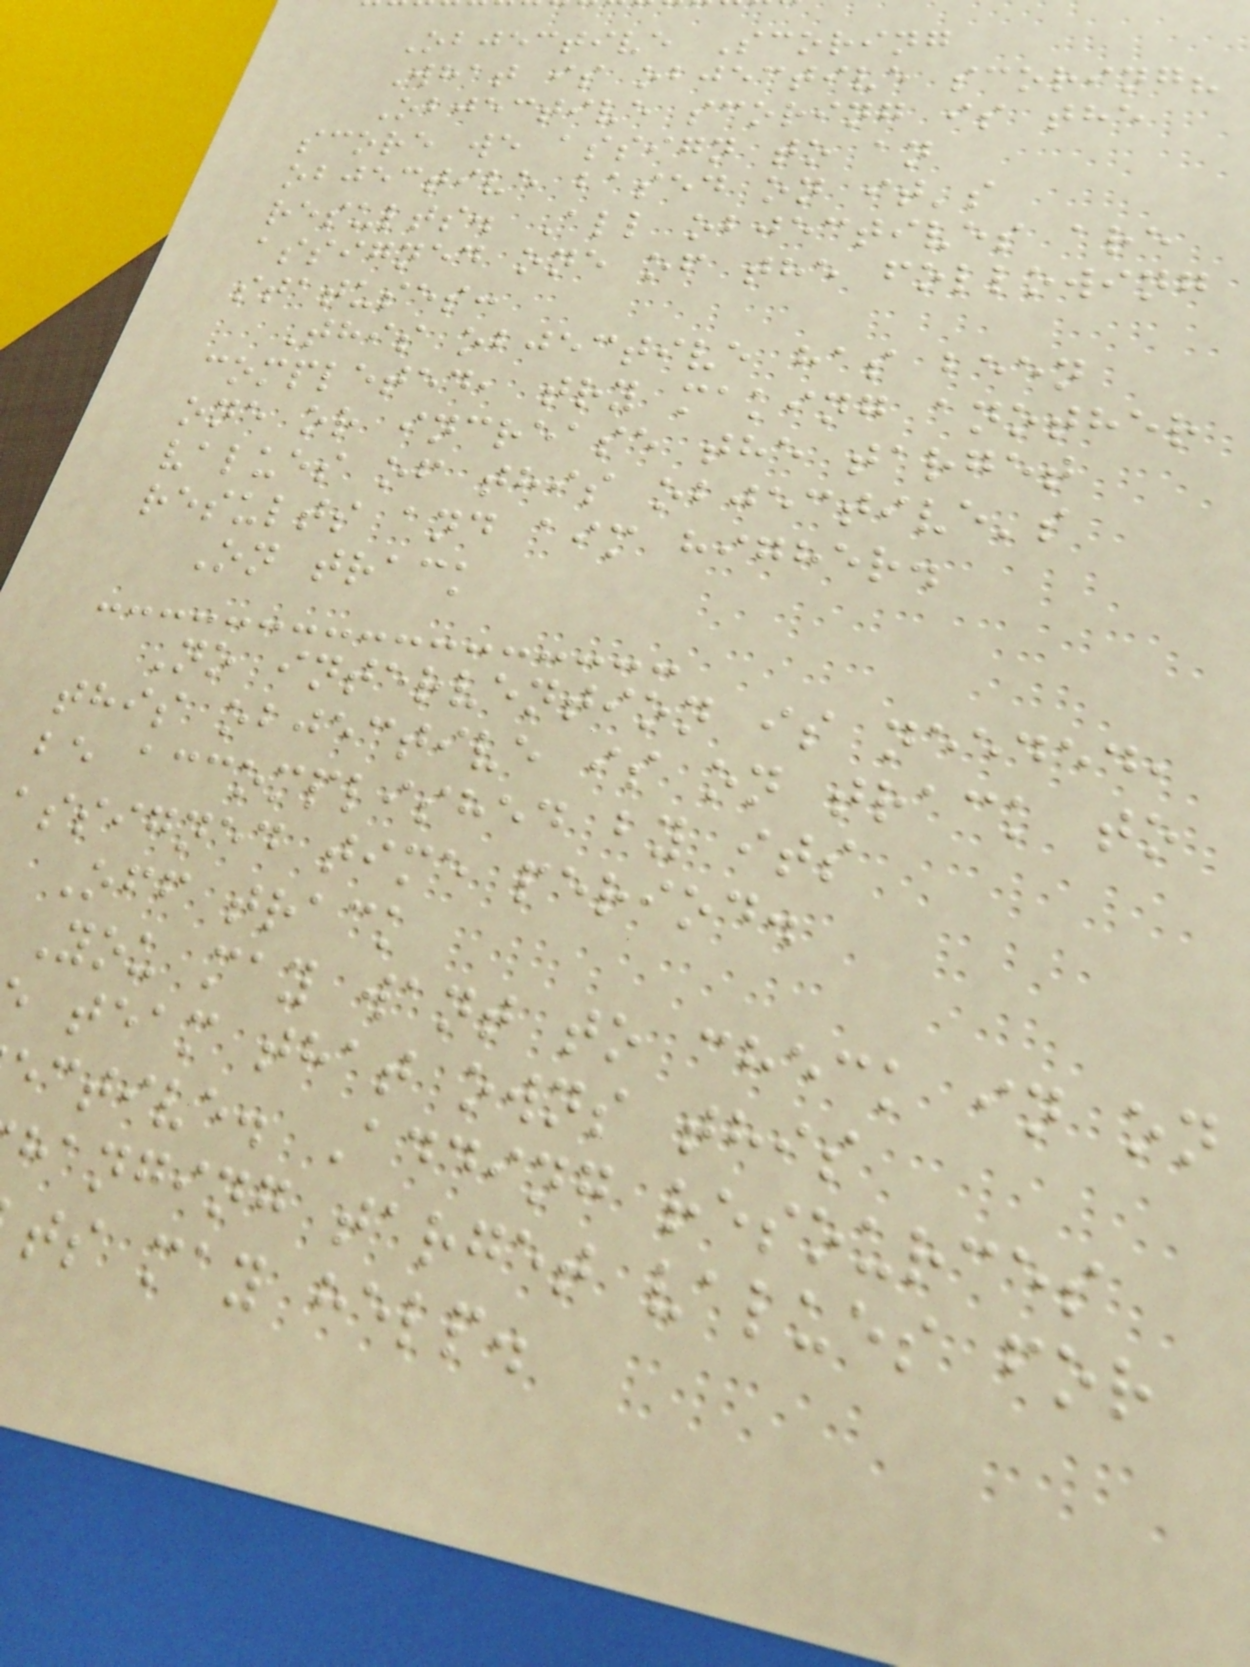Objective Scoring
What is objective scoring?
Objective scoring is the
score we assign to an
objective based on it's
results. All objectives are
assigned one of the following
statuses:
This objective has been
completed, try making another
one or increase the target
values of this objective's
results and aim higher.
On track
No intervention is needed,
this objective is on track to
be accomplished by its
assigned time period.
Off track
You may want to check in on
team that owns this
ective. Adding resources
hanging target values for
ts may help.
